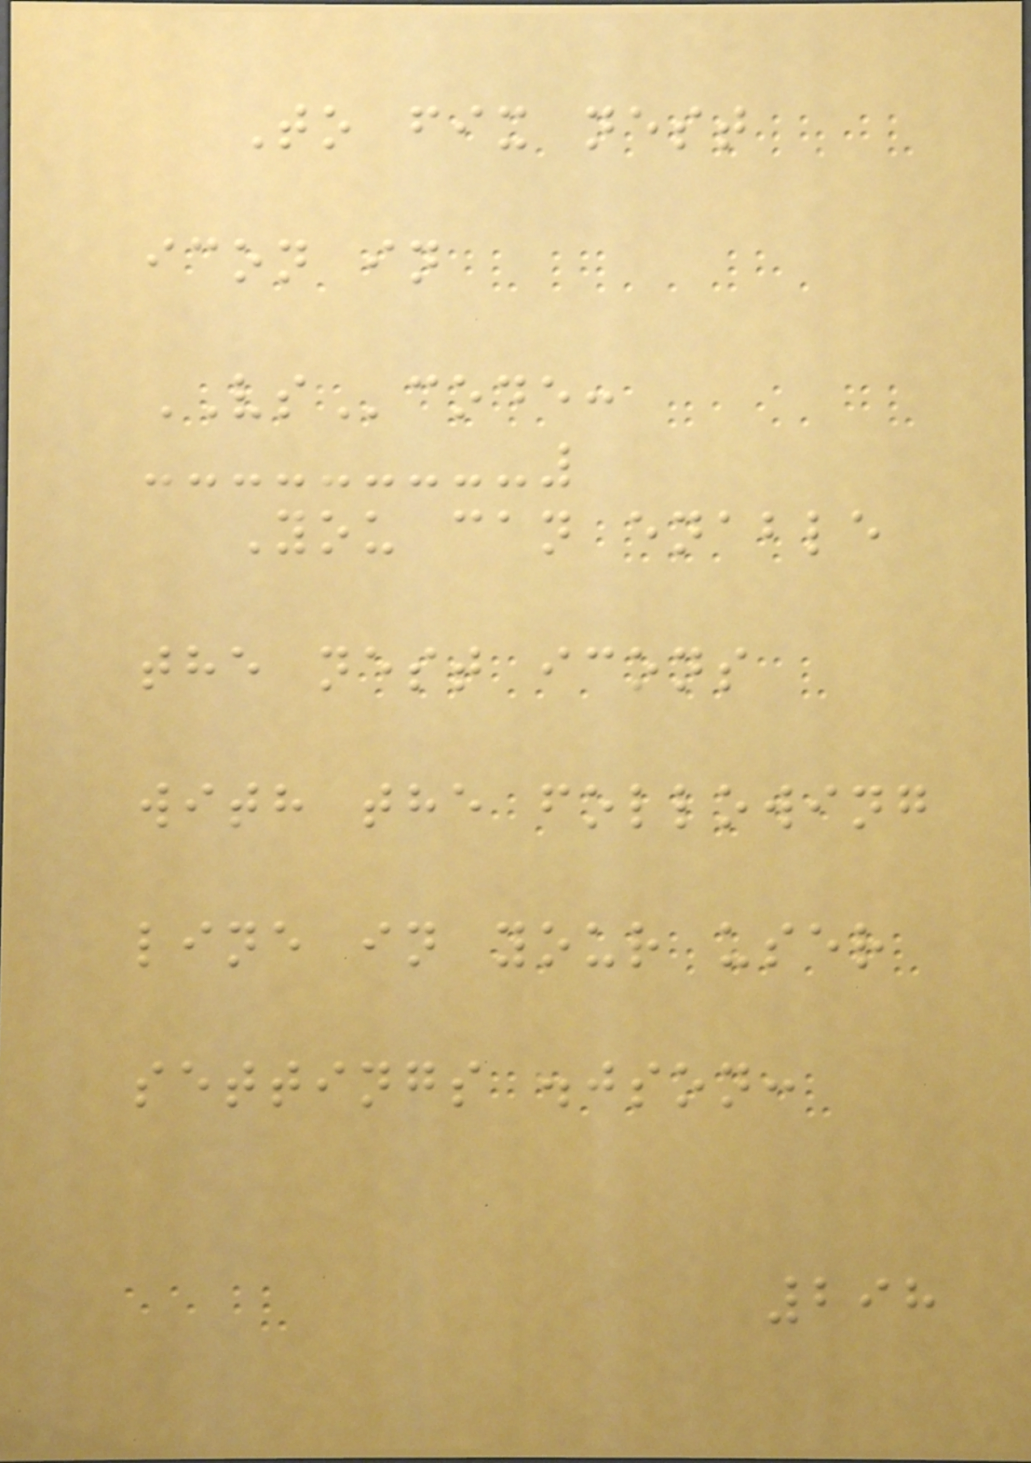To fix nest
icon in
VScode:
You can enable
the nest icons
with the following
line in your user
settings .json:
298
